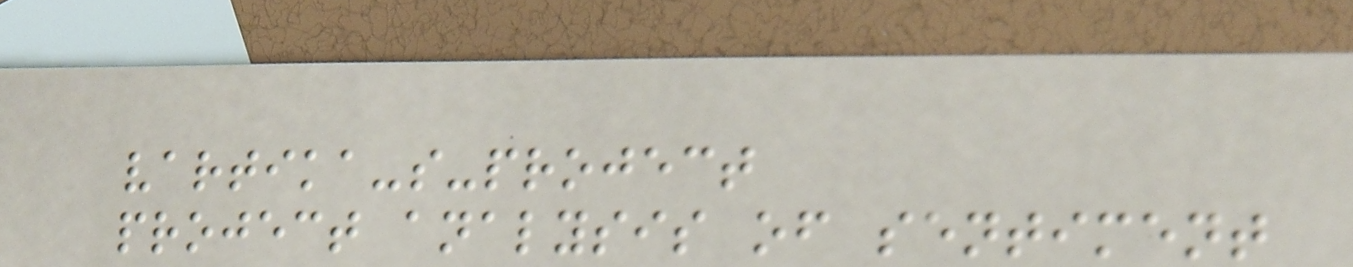vartika-s-project
project analysis of sentiment
